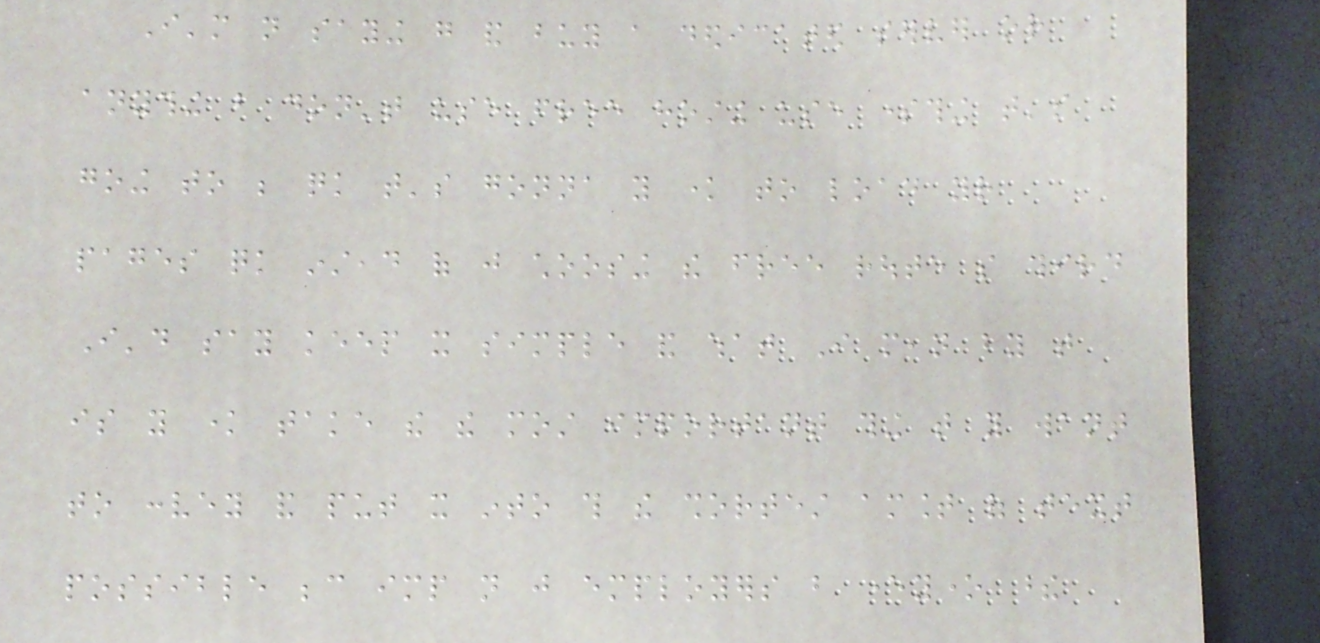I'm not saying go and buy a dedicated server or
anything but don't use free hosting use something that's
going to be quick that's gonna you know to load your
pages quick instead of just choosing the free route so third
I'd say keep it simple and what I mean by that
is you know take the the most important thing that you want
to convey and put it into this the shortest amount of text
possible because imp not just employers but everyone these
